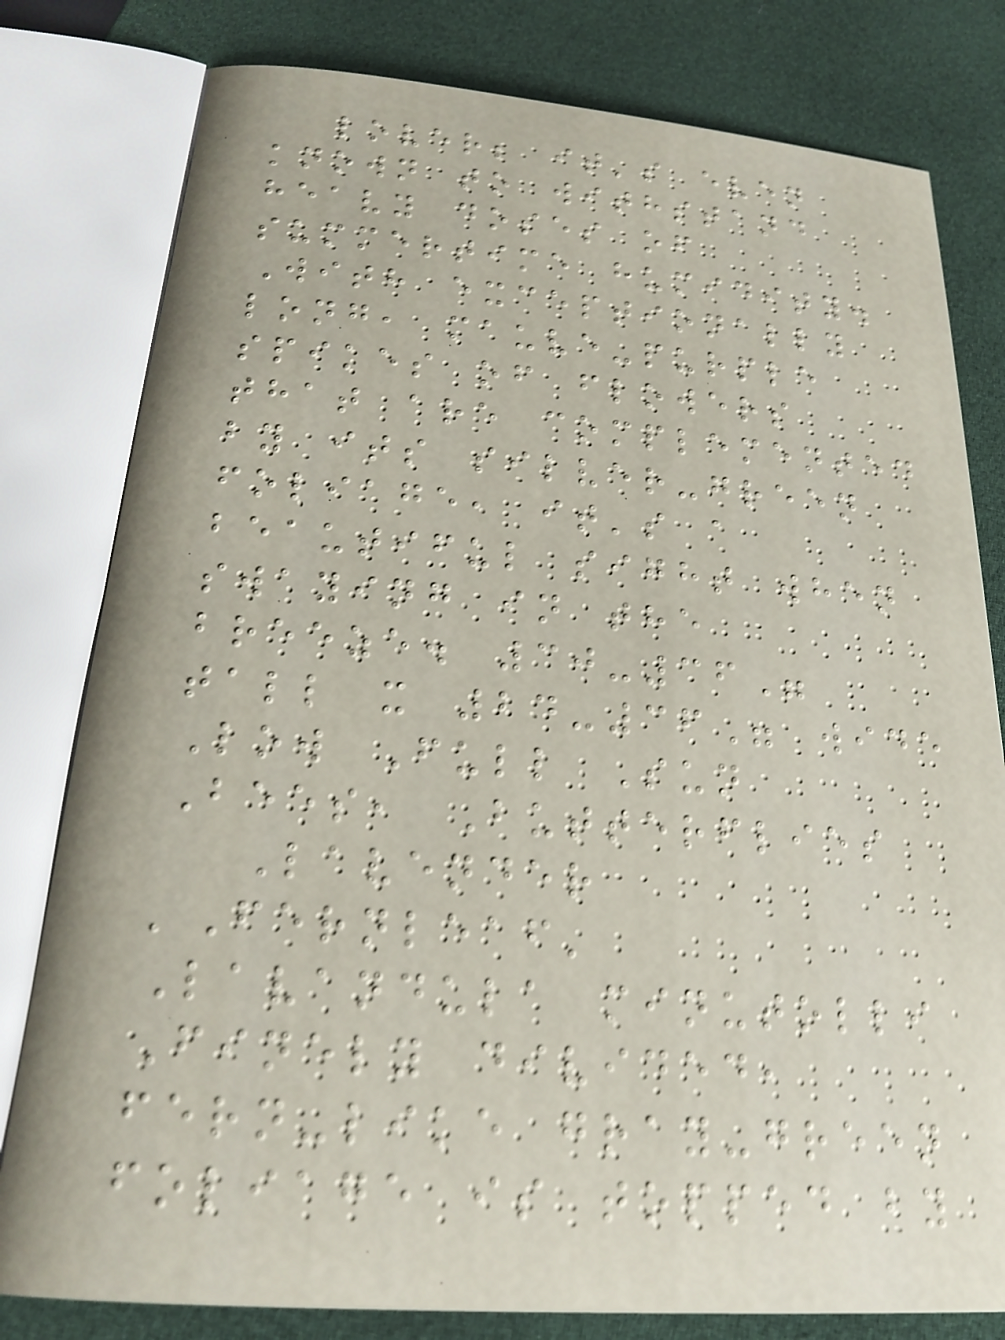lover; it's even
known to withstand
heavy doses of
summertime humidity.
With exceptionally
long, mauve-purple
spikes of flowers
that are complemented
by its silver-green
foliage, it's a
beautiful sight when
swaying in the
breeze. 30-36"
tall x 24-36" wide
Low Full Sun
Bees, Butterflies
Lavender
'Fernleaf'
Lavandula minutolli
Finely divided,
fern-like gray-green
foliage is topped by
